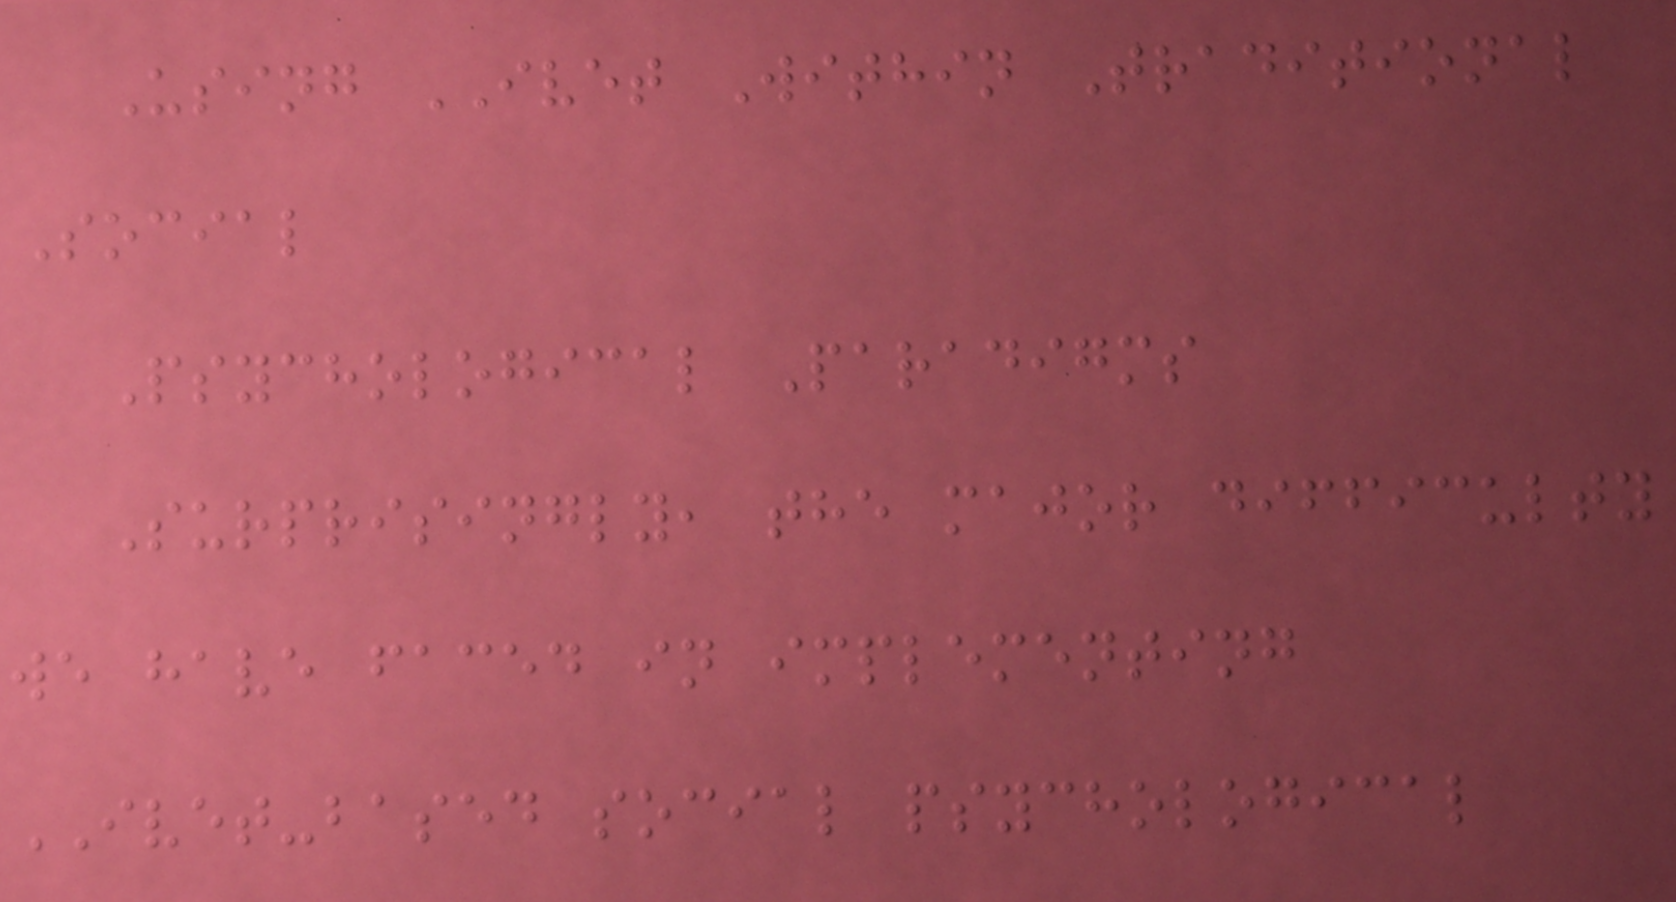Using IVET Within Traditional
Social
Psychological Paradigms
Surprisingly, the major difficulty
we have faced in implementing
IVET-based social psychological
